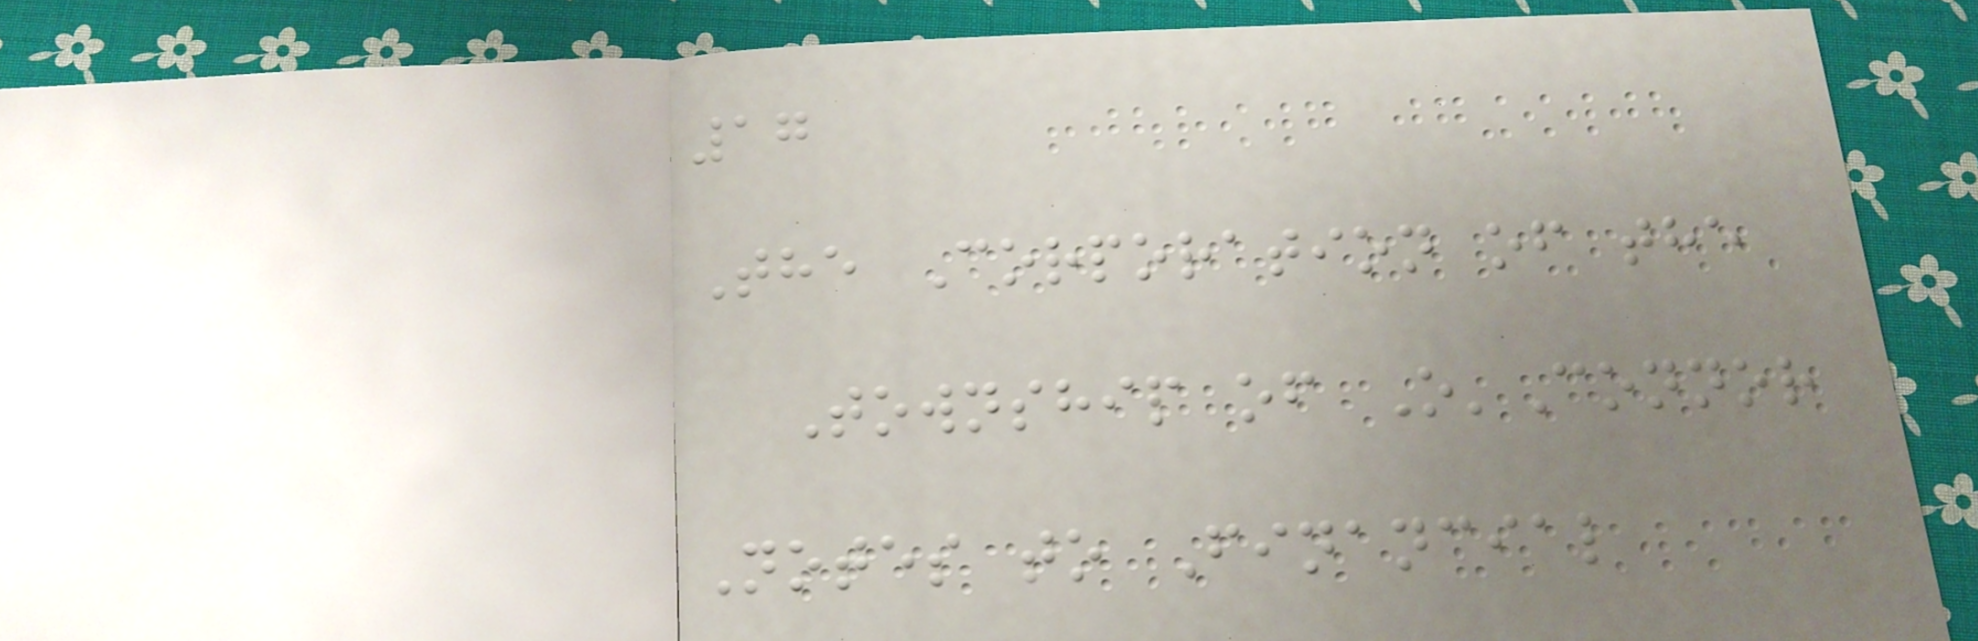17
The Corporation of the
Township of O'Connor
Notes to Financial
